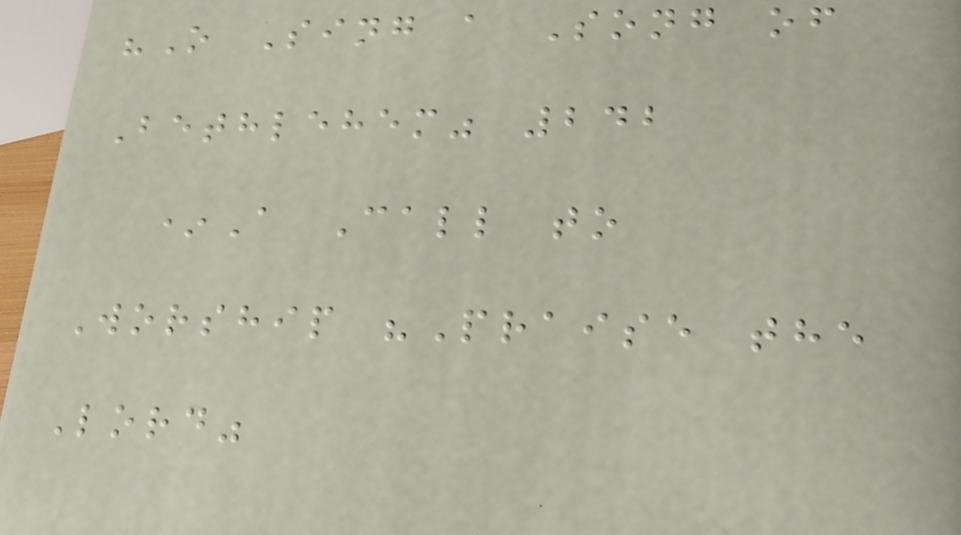"O Sing a Song of
Bethlehem" 242
*A Call to
Worship "Praise the
Lord"
